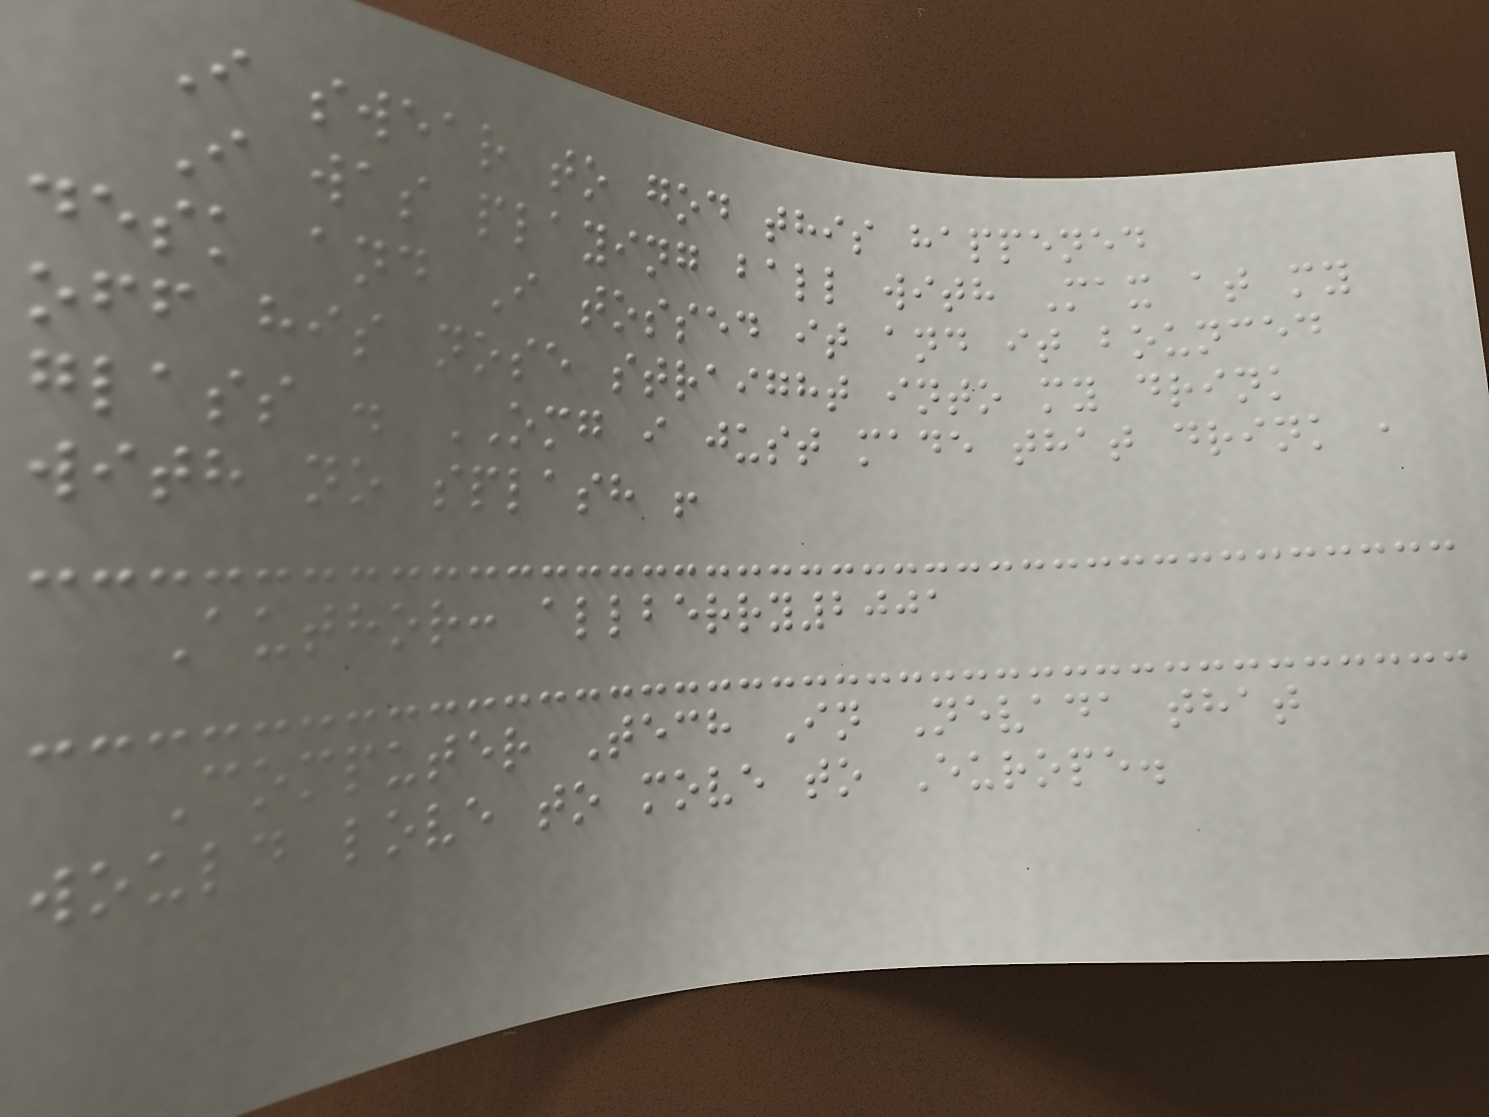I swear to god this happened
I was playing ball with Max at my
desk and I tossed it and it bounced
off his nose straight into my drink
glass . OMG i just made that drink ,
with no splash !
Author: allberry2001
Computer Tech In Nevada that
would love to move to Europe.
